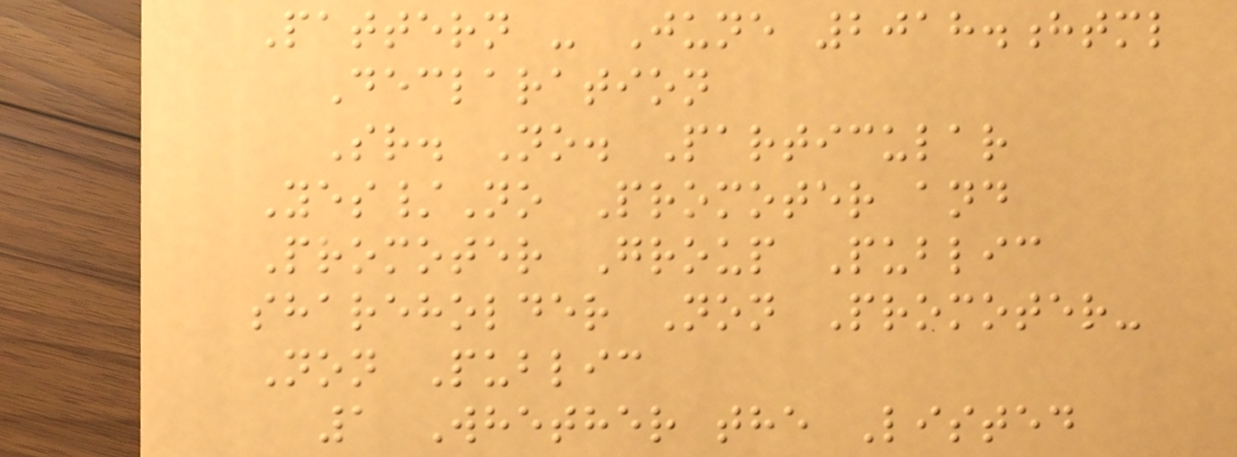Pattern - June 2018.html
Declaration
Sr. No. Particular
Yes/No Promoter and
Promoter Group Public
shareholder Non Promoter-
Non Public
1 Whether the Listed
